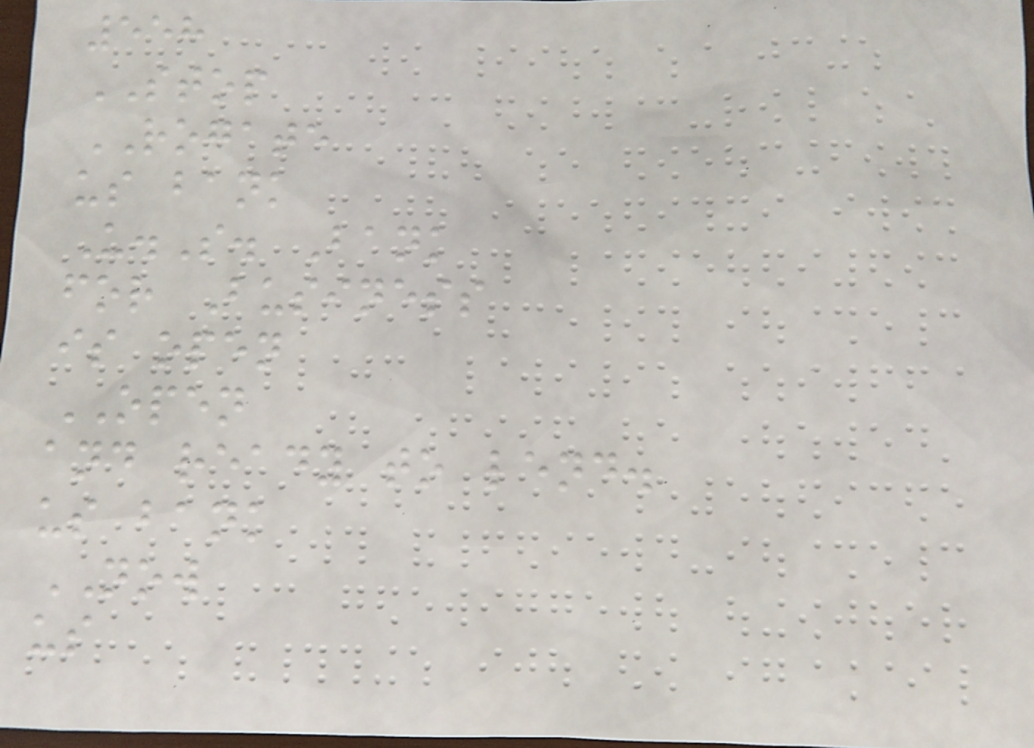558
STOP
ROGATE
us bank
U.S. Bank
for Business
is open
OPEN
and ready to lend.
us bank
NOW
us
